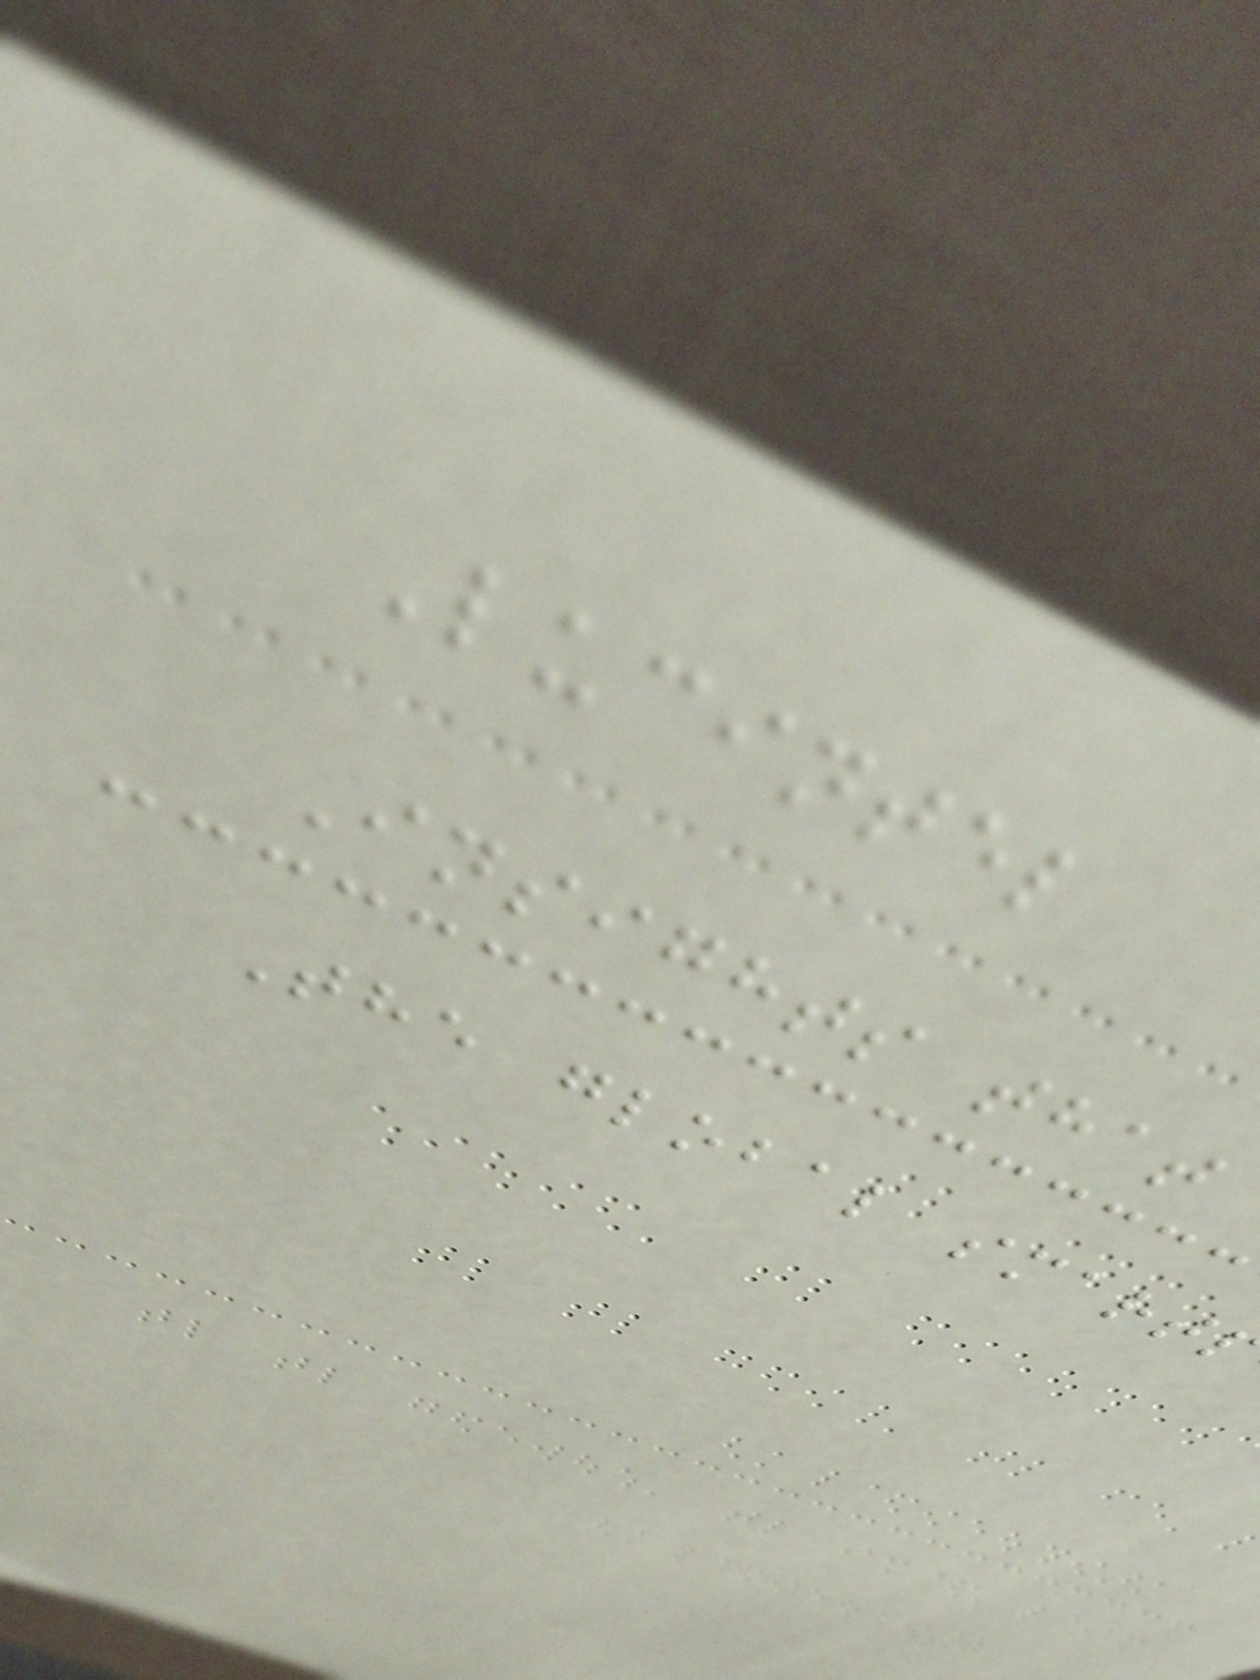Lucintel
Insights that
The global smart
